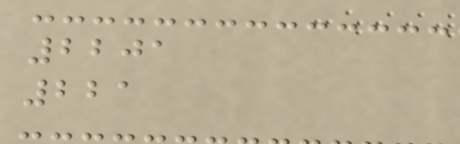2201
221
